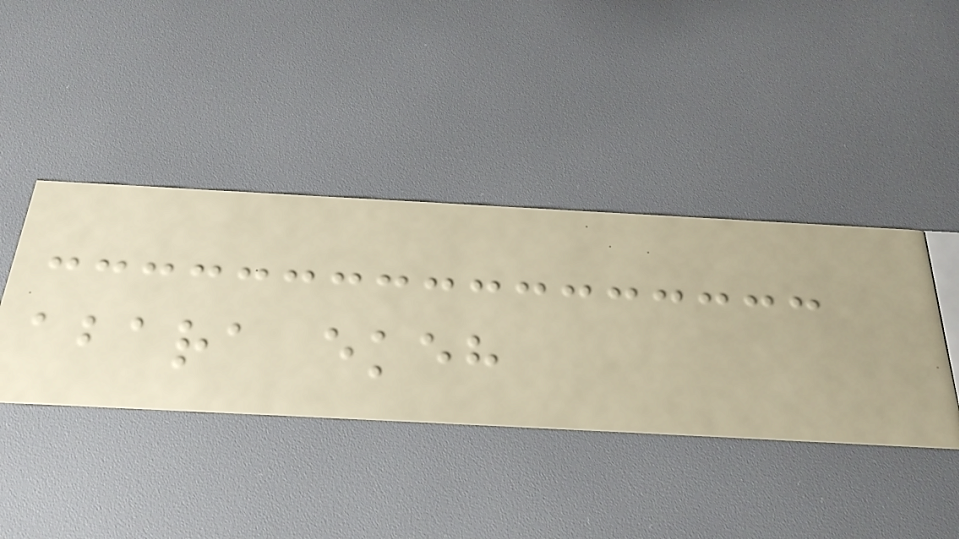abara ekeh
